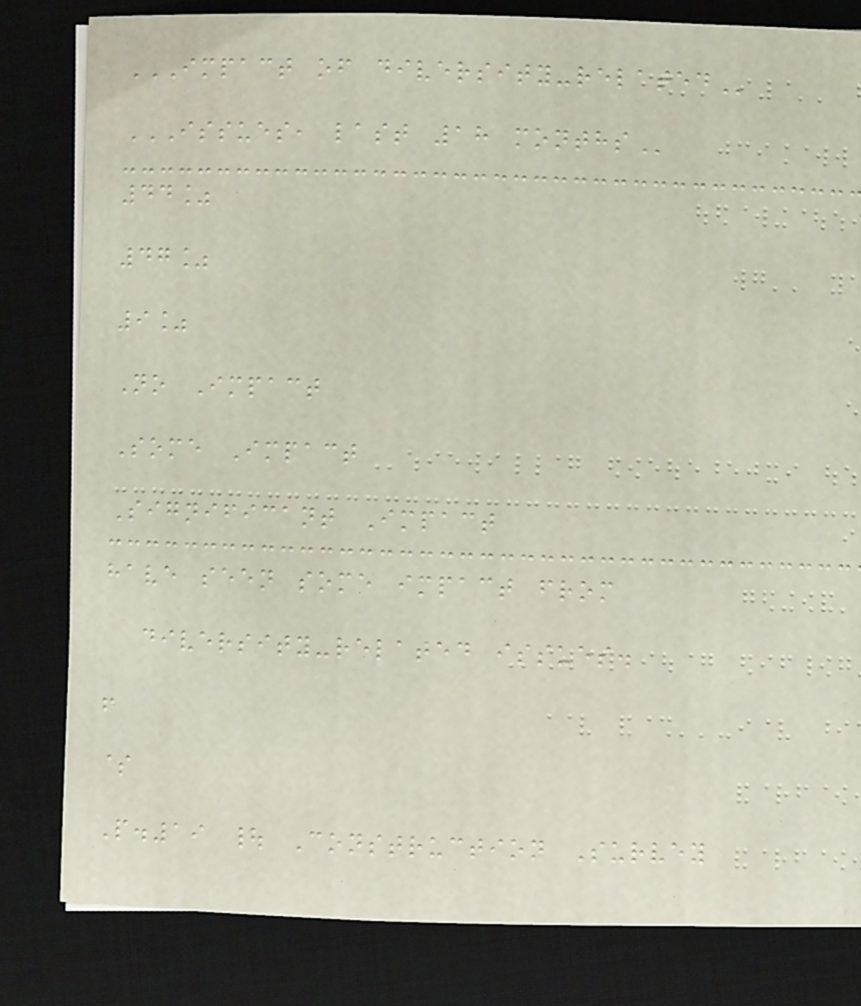IMPACT OF DIVERSITY-RELATED
ISSUES, LAST 18 MONTHS
44%
47%
9%
No Impact
Some Impact
Significant Impact
have seen some impact from
diversity-related issues.
!
$
P.19 | Construction Survey
